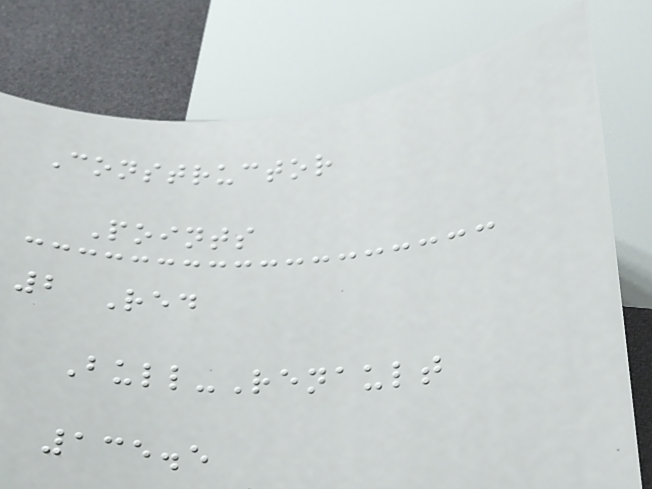Constructor
Points
2 Red
Bull-Renault
135.5
